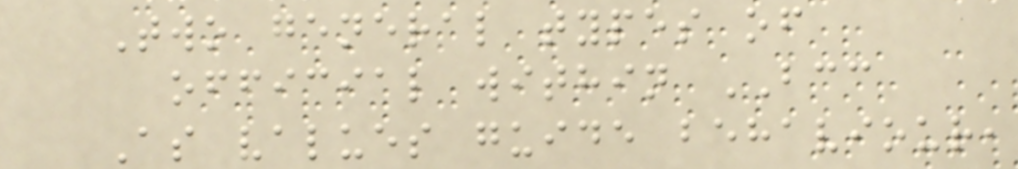Two general types of
official within BCC
As values guide behaviour,
